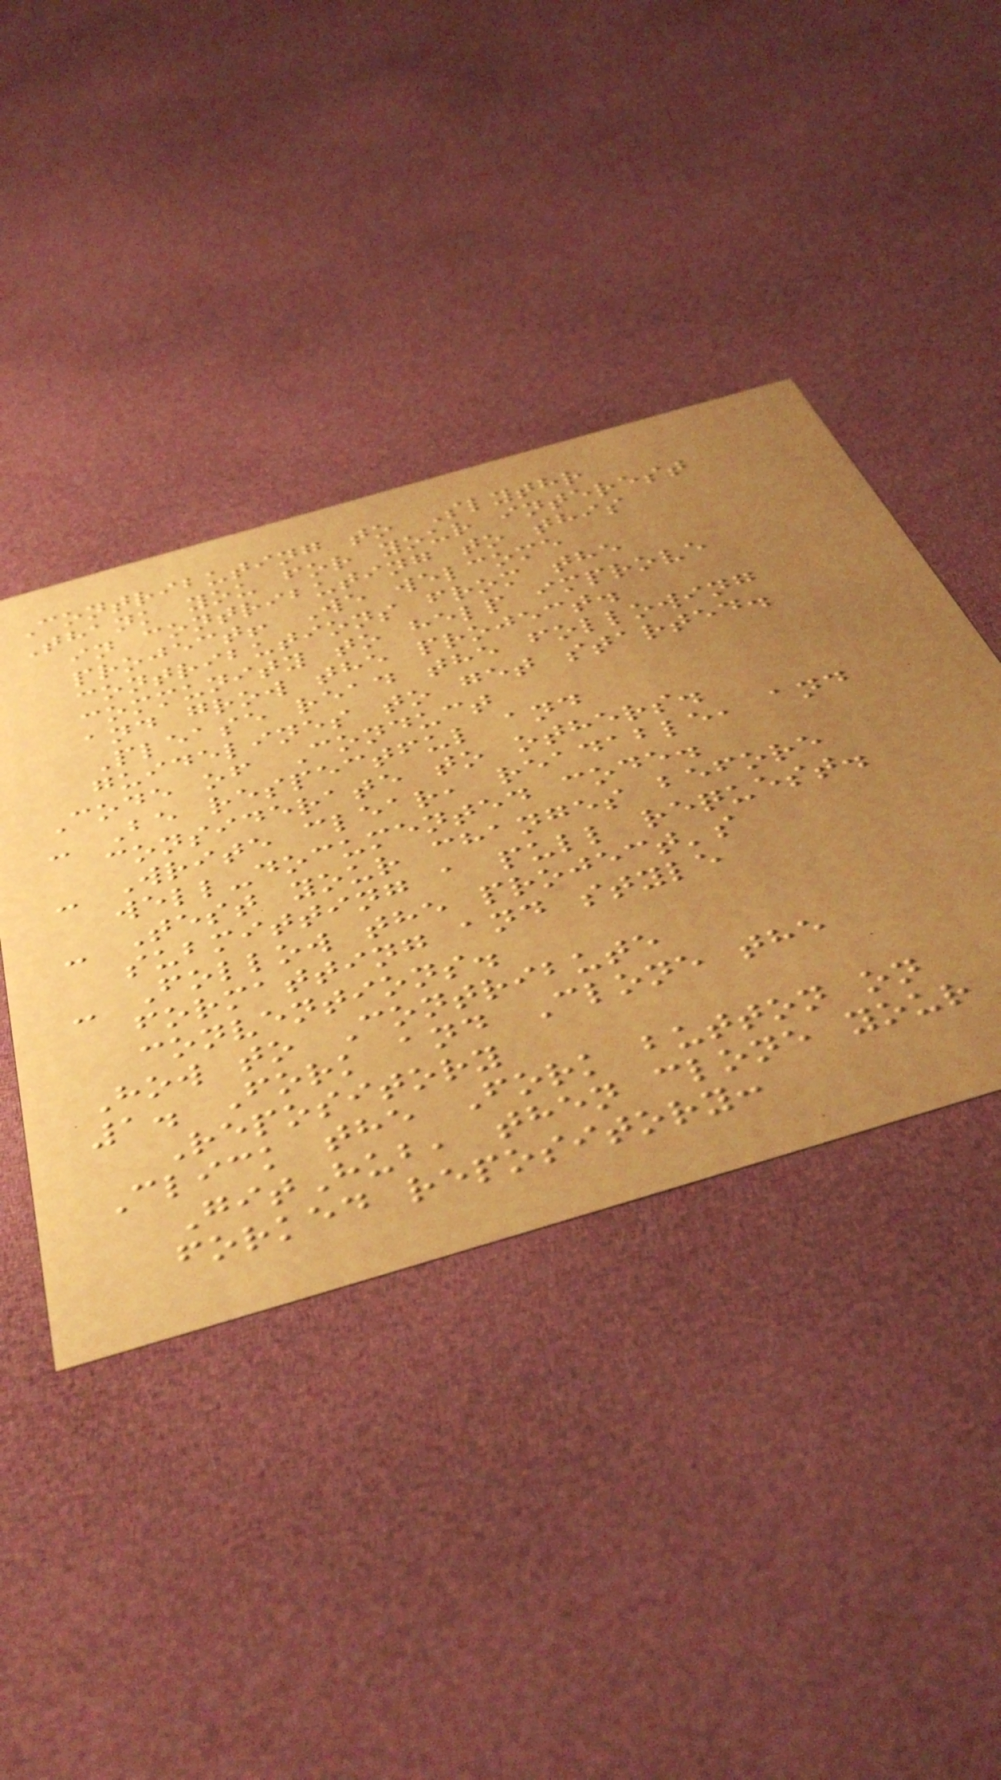Contributing to Slythr
Thank you for your interest
in contributing to this
project! We welcome
contributions from the
community to help improve
and grow the project.
Please read the following
guidelines to get started.
Code of Conduct
- Be respectful and
considerate to others.
- Write clear, readable, and
well-documented code.
- Test your changes before
submitting a pull request.
- Follow the project's
formatting and style
conventions.
How to Contribute
1. Fork and Clone the
Repository
Click the Fork button on
GitHub, then clone your
forked repository:
